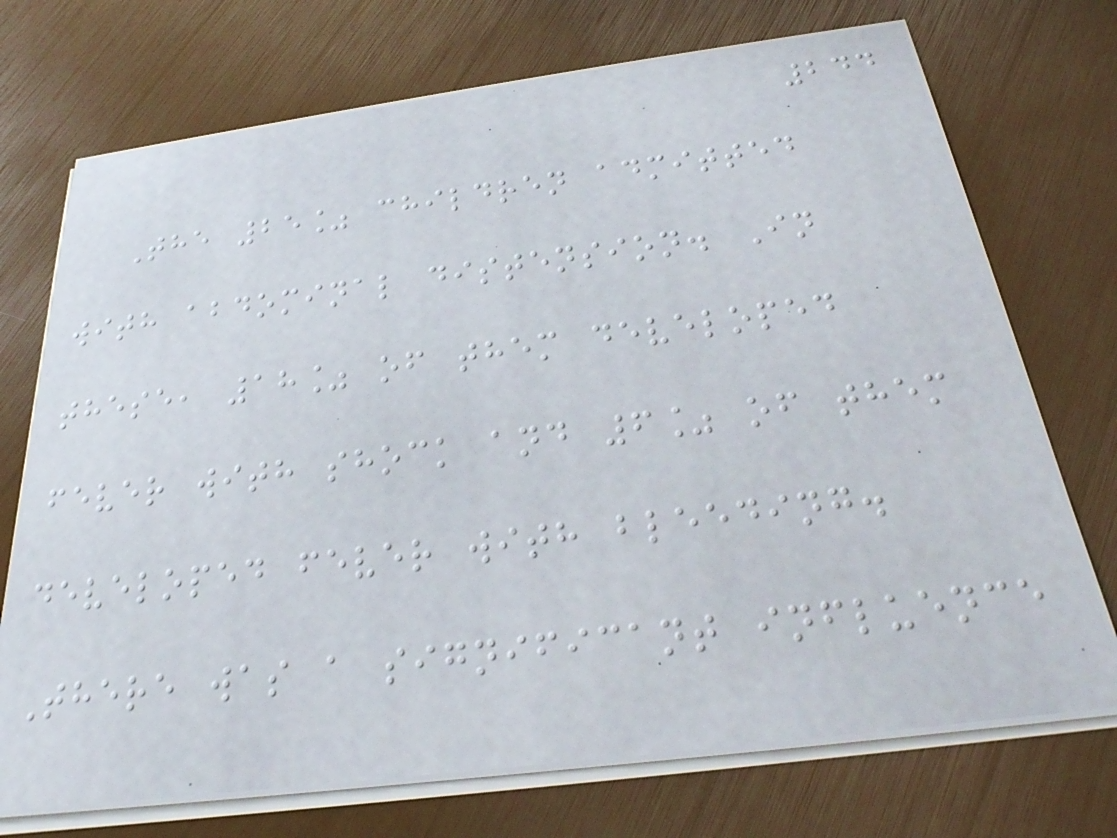244
The 25% children admitted
with abdominal distension. In
these, 18% of them developed
fever with shock and 6% of them
developed fever with bleeding.
There was a significant influence
